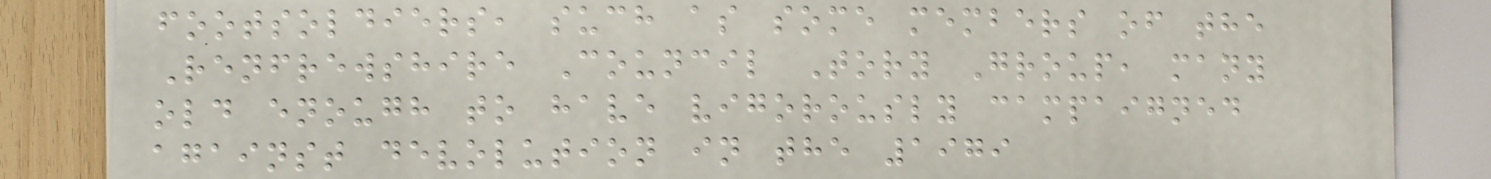footsoldiers, such as some members of the
Renfrewshire Council Tory Group, many
old enough to have vigorously campaigned
against devolution in the 1979
